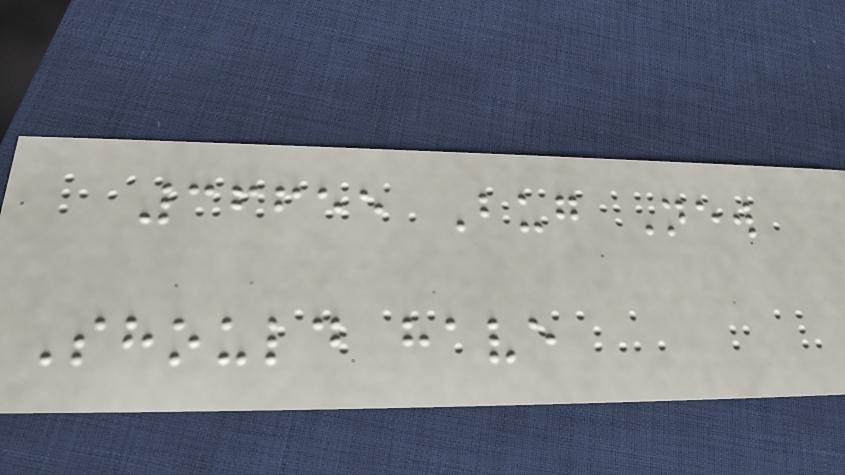36655 Bug New
Should have
